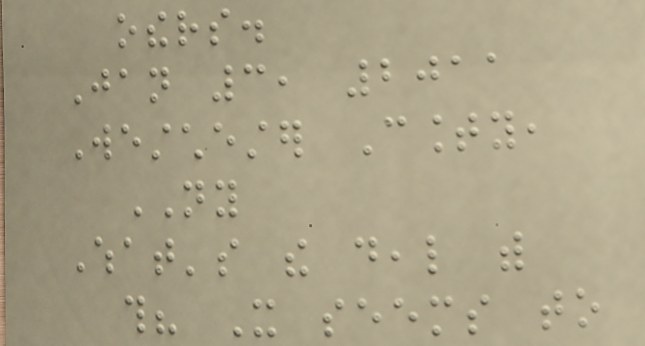others.
Jan 3, 2011
Westchester County,
NY
What's the deal with
this? It seems to
